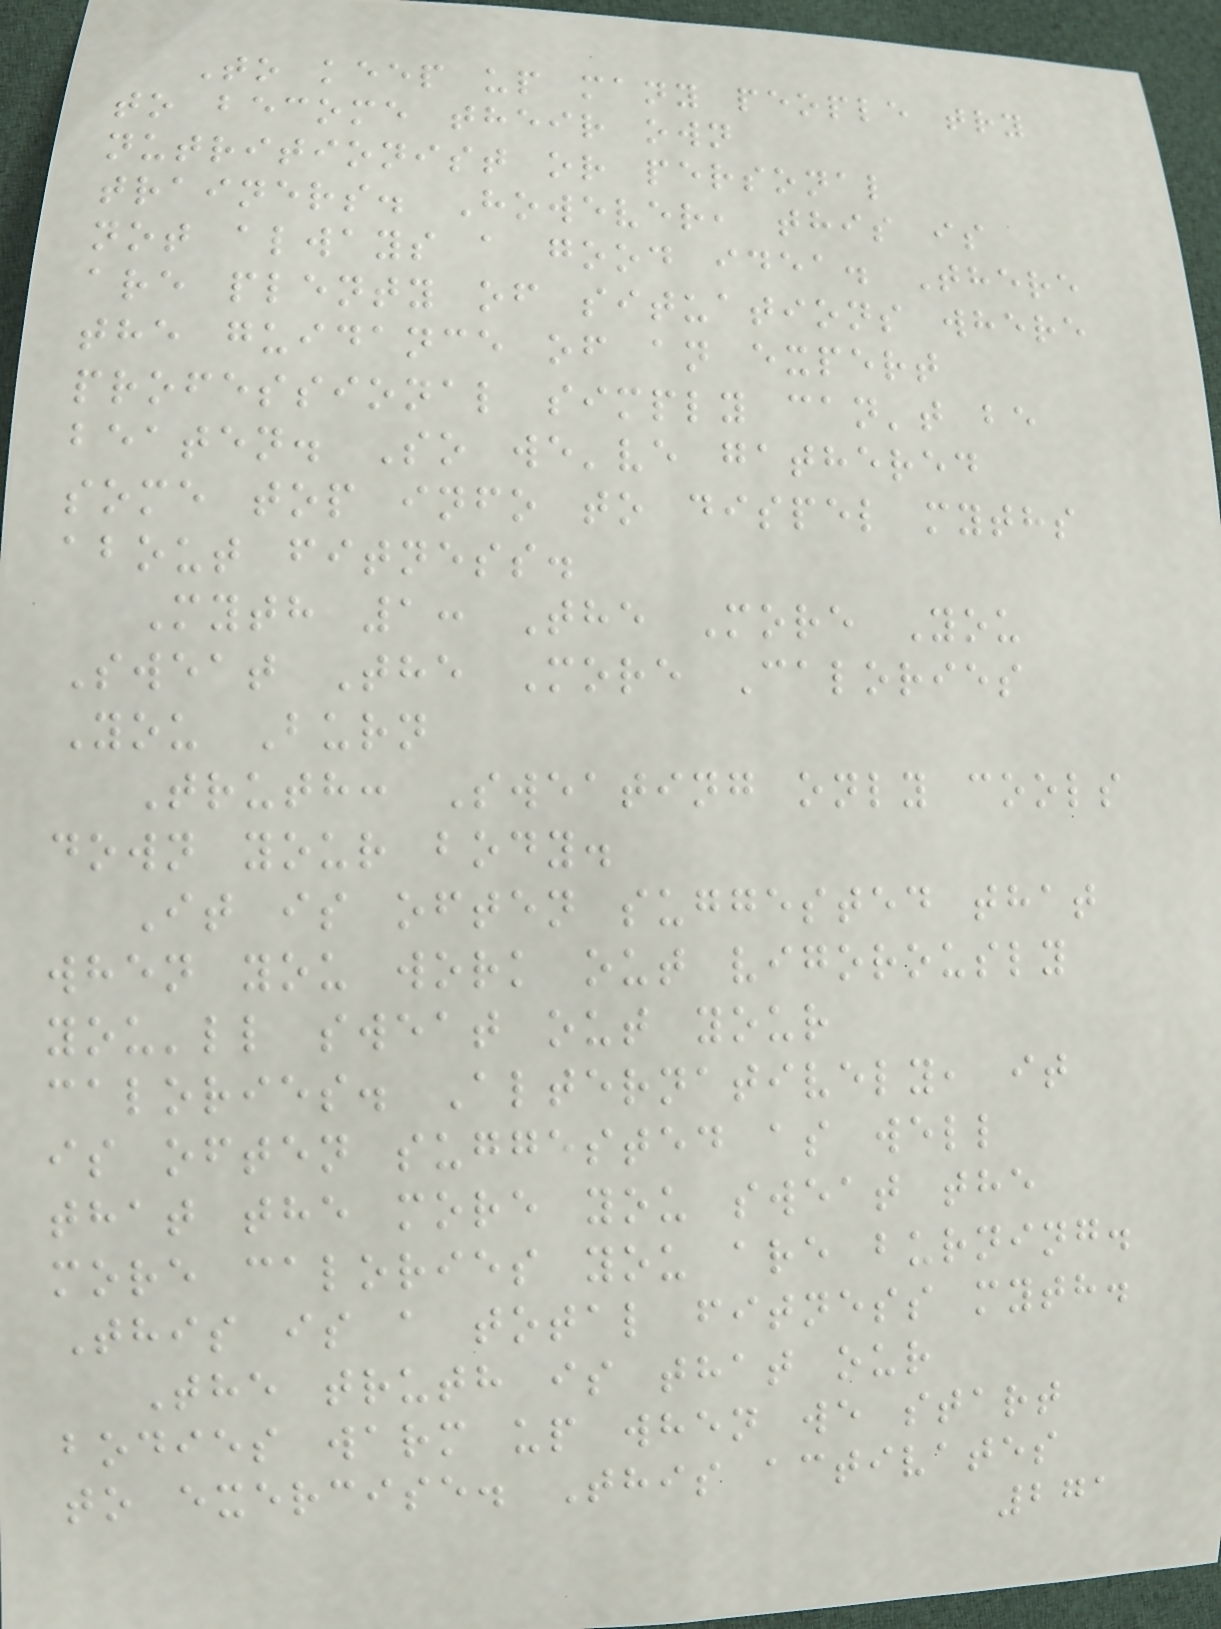To keep up many people try
to become their own
nutritionist or personal
trainers. However, this is
not always a good idea. There
are plenty of situations where
the guidance of an expert
professional simply can't be
beaten. So we've gathered
some top info to dispel myths
about fitness.
Myth 1: The More You
Sweat The More Calories
You Burn
Truth: Sweating only cools
down your body.
It is often suggested that
when you work out vigorously
you'll sweat out your
calories. Alternatively, it
is often suggested as well
that the more you sweat the
more calories you are burning.
This is a total fitness myth.
The truth is that our
bodies warm up when we start
to exercise. This activates
271
